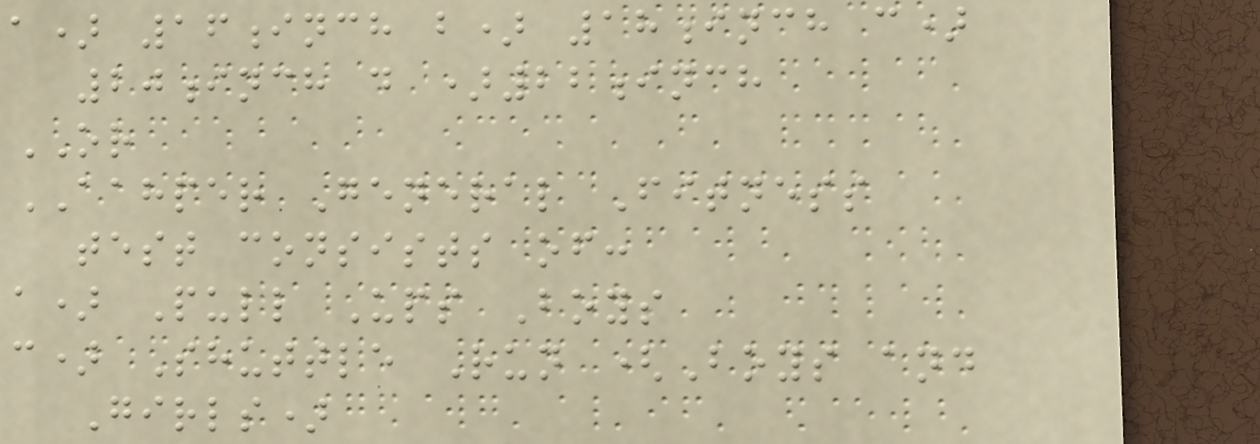a) 16inch b) 18inch c)
20inch d )22inch
OR
AAHPER General Fitness
test consists of:
a) Pull Ups Boys
c) Shuttle Run (Boys and
Girls)
